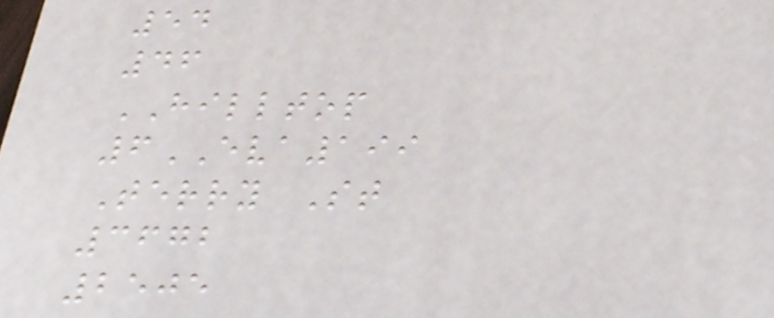54
46
HILLTOP
6EVA199
Terry St
3672
2505
